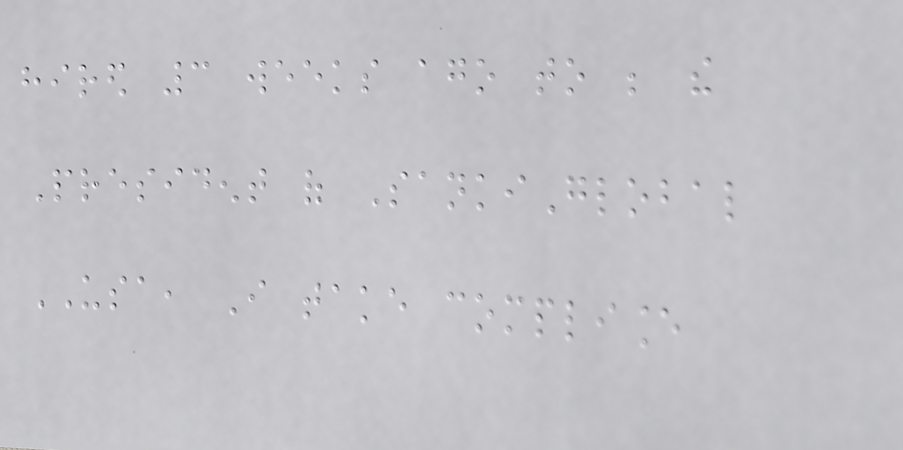hired 3 weeks ago to be the
President of SankiGlobal
USA, I take compliance
